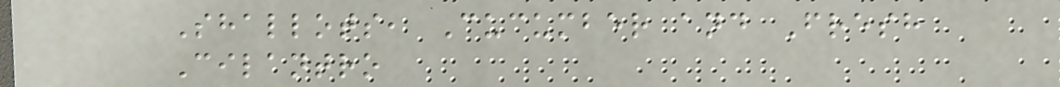Shallots, Cucumber and Fresh
Cilantro
